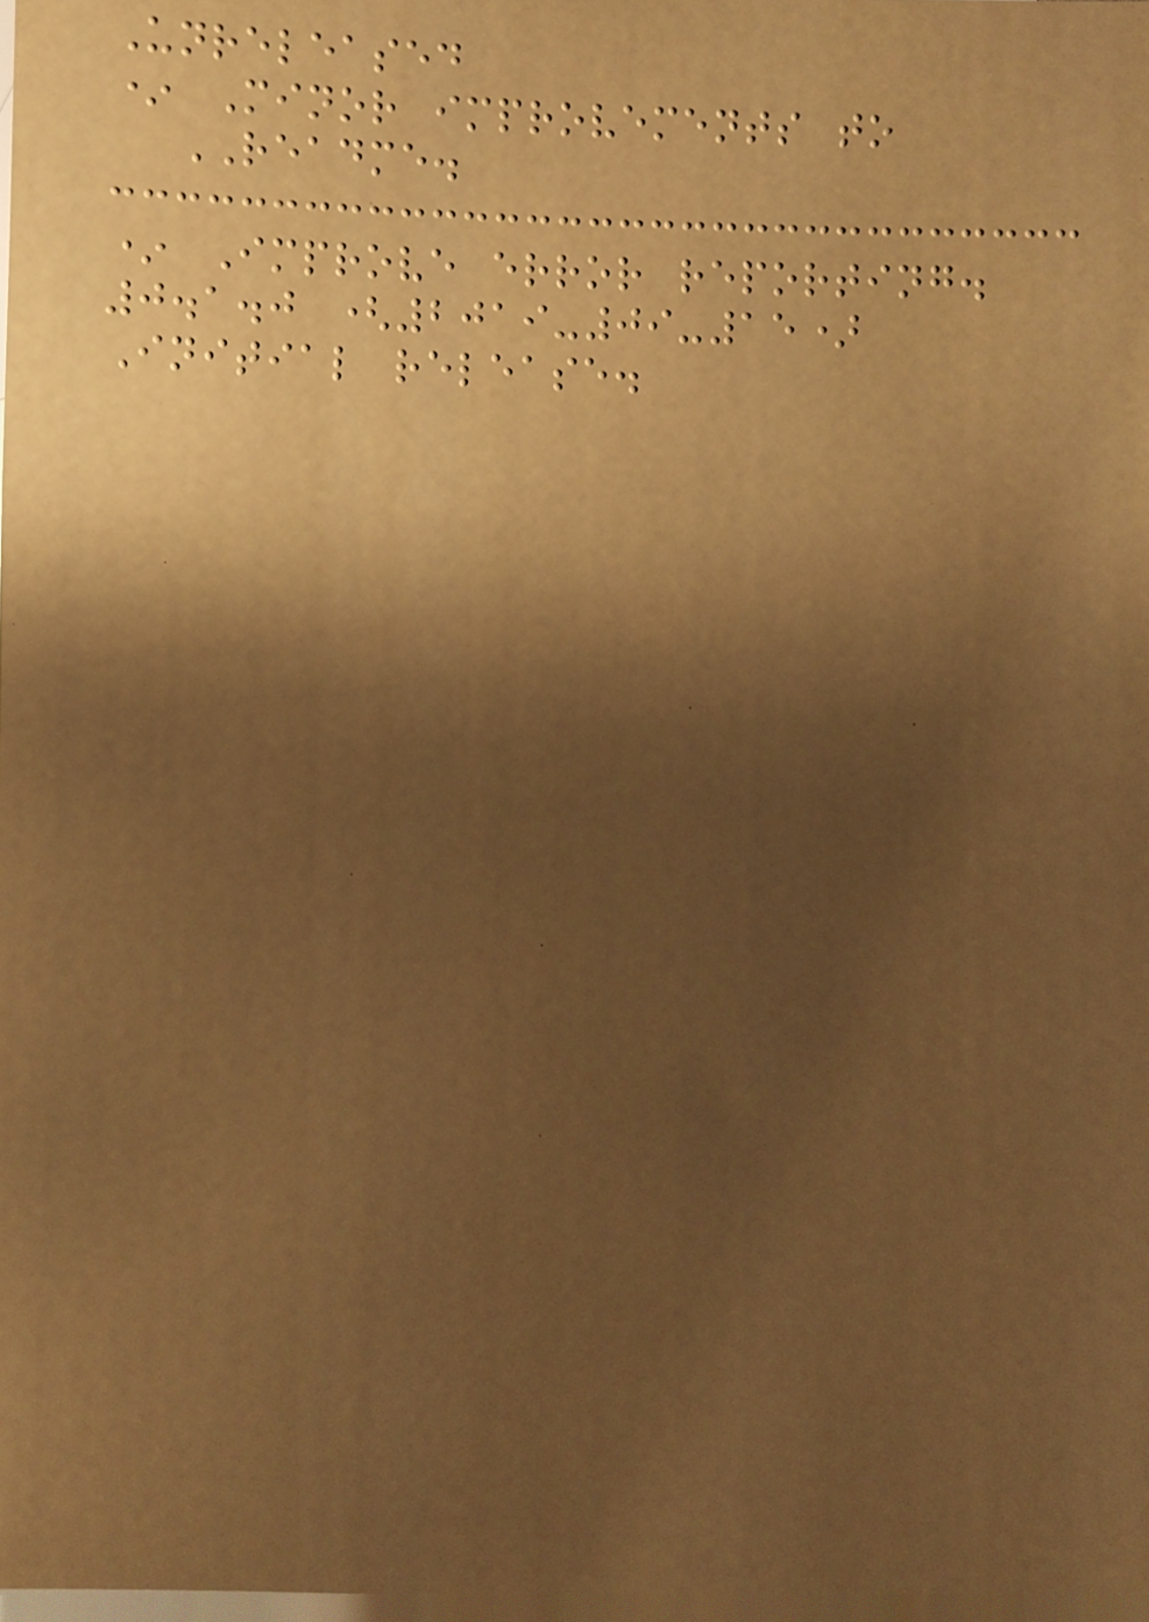Unreleased
* Minor improvements to
README.
* Improve error reporting.
0.1.0 (2019-09-15)
Initial release.
